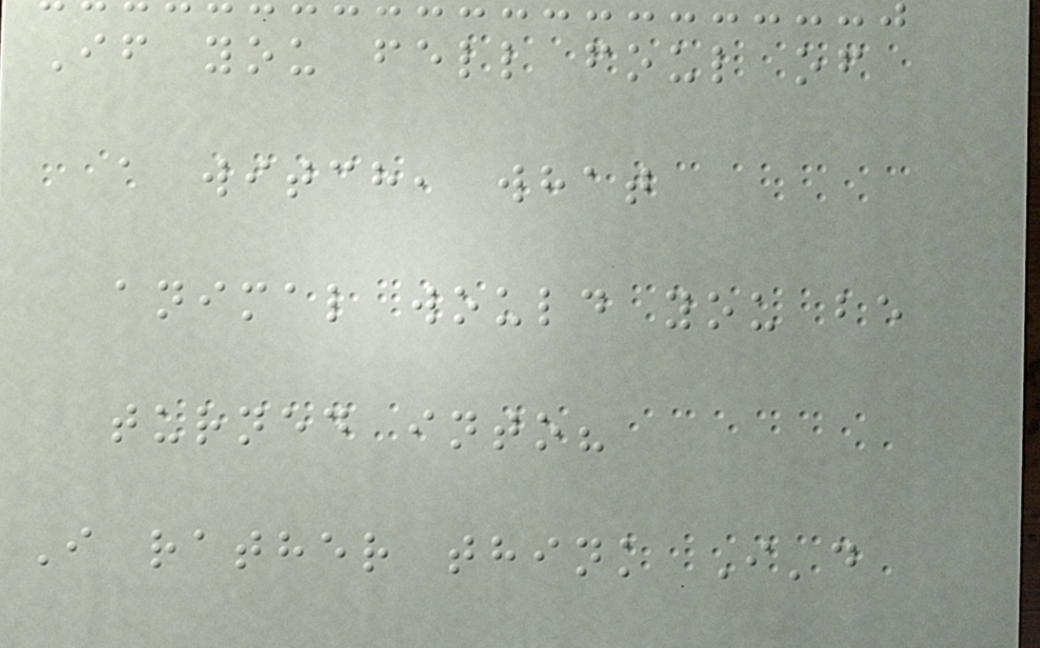If you fell foul of
a witch, what
animal would you be
turned into?
I rather think I'd
